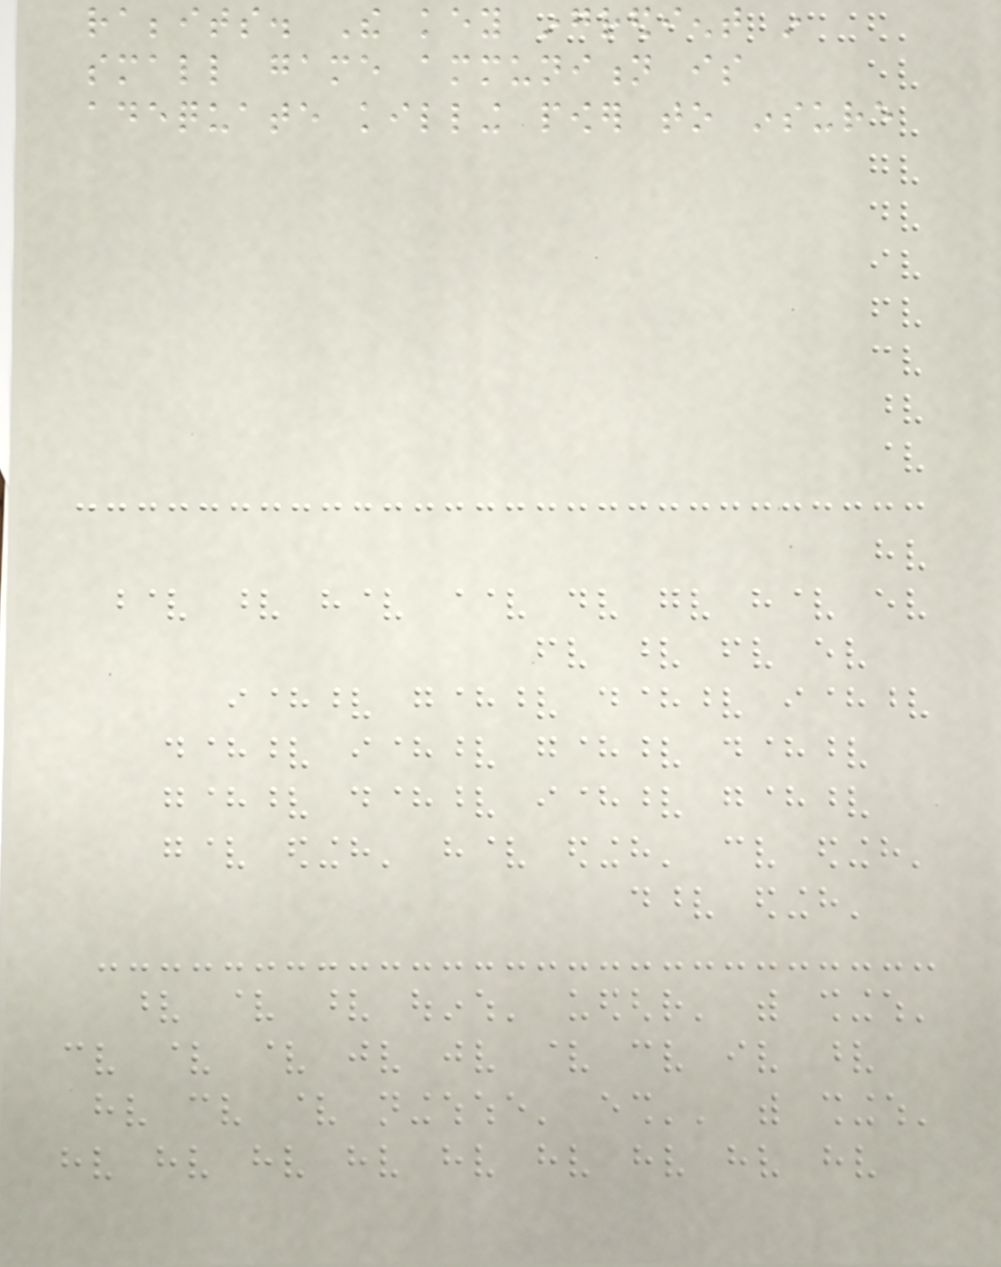rabbits. The key ingredient in
small game ammunition is
adequate killing power to insure
